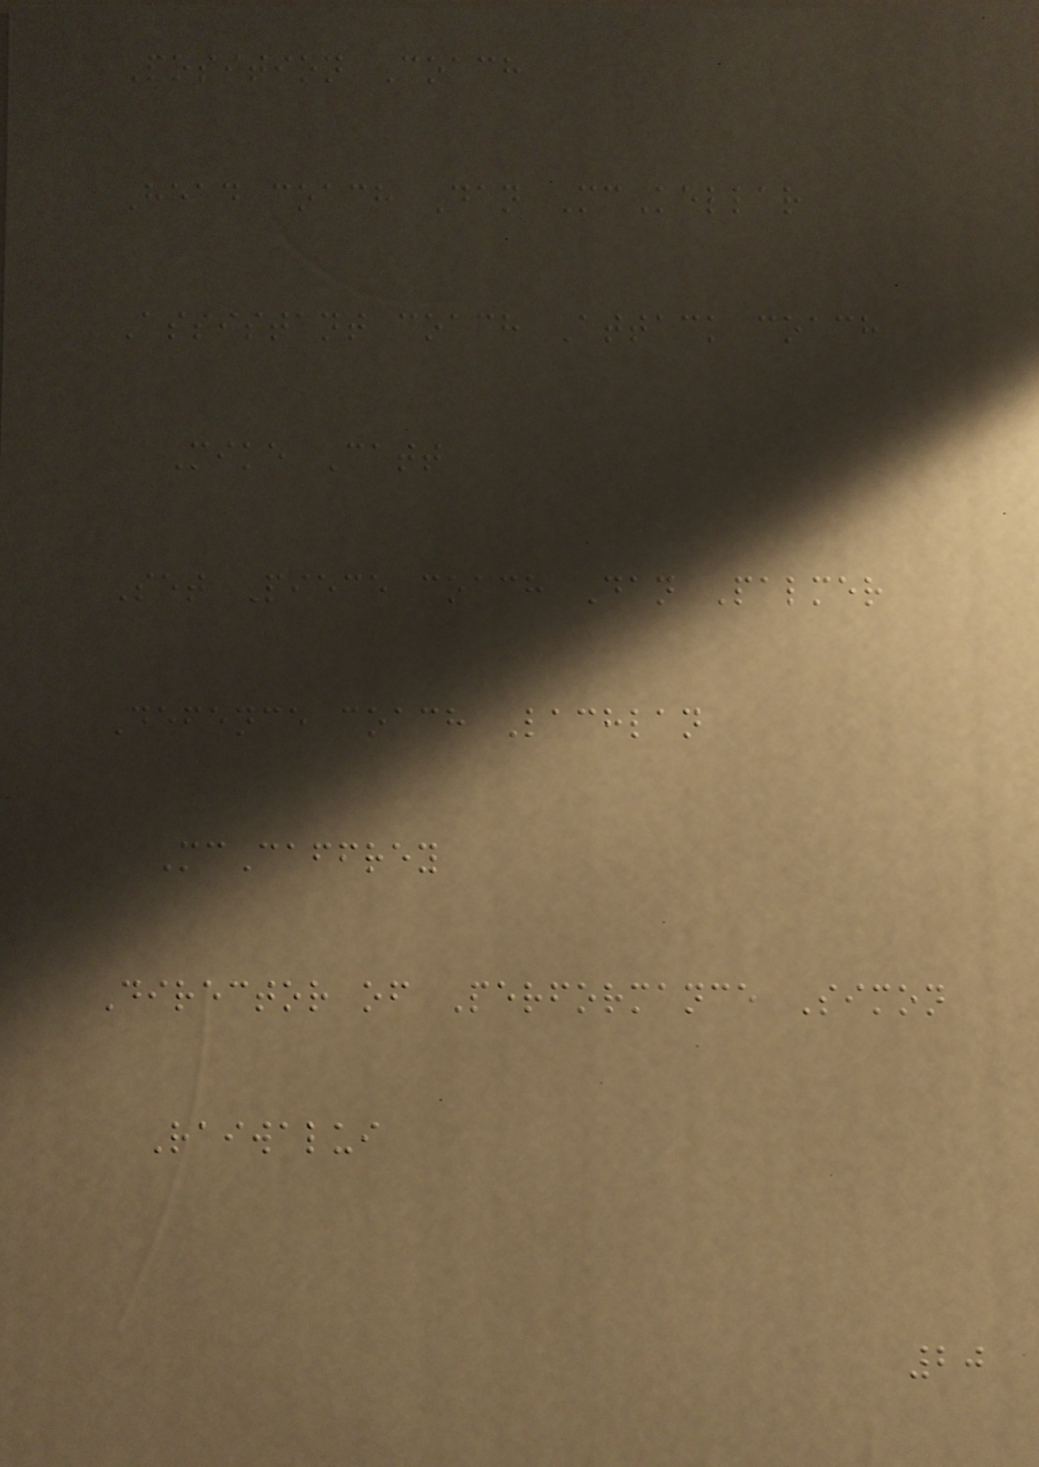Position Coach
Head coach Dan McKellar
Assistant coach Attack coach
Mike Catt
Set Piece coach Dan Palmer
Defence coach Lachlan
McCaffrey
Director of Performance Simon
Raiwalui
20
